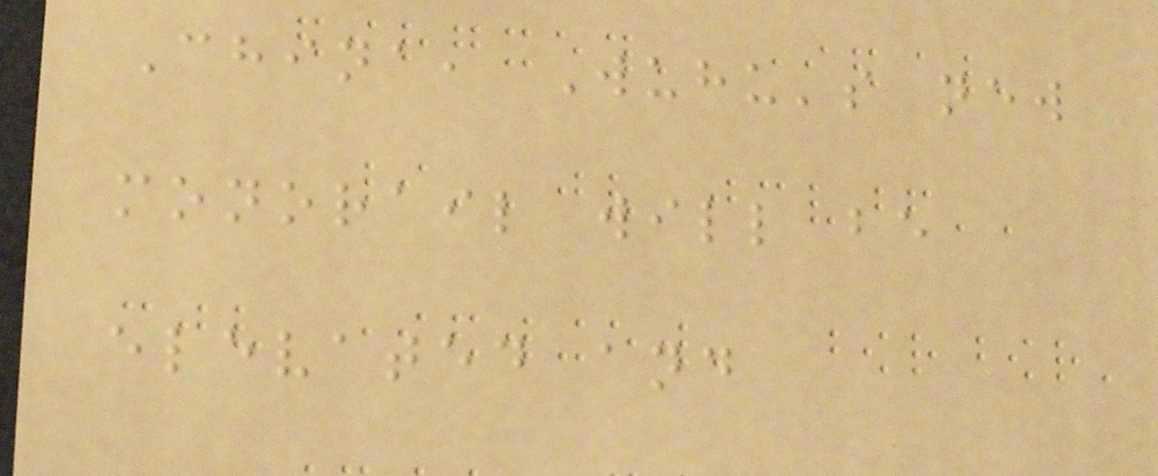China, Wuhu's new
monorail will be
elevated and
